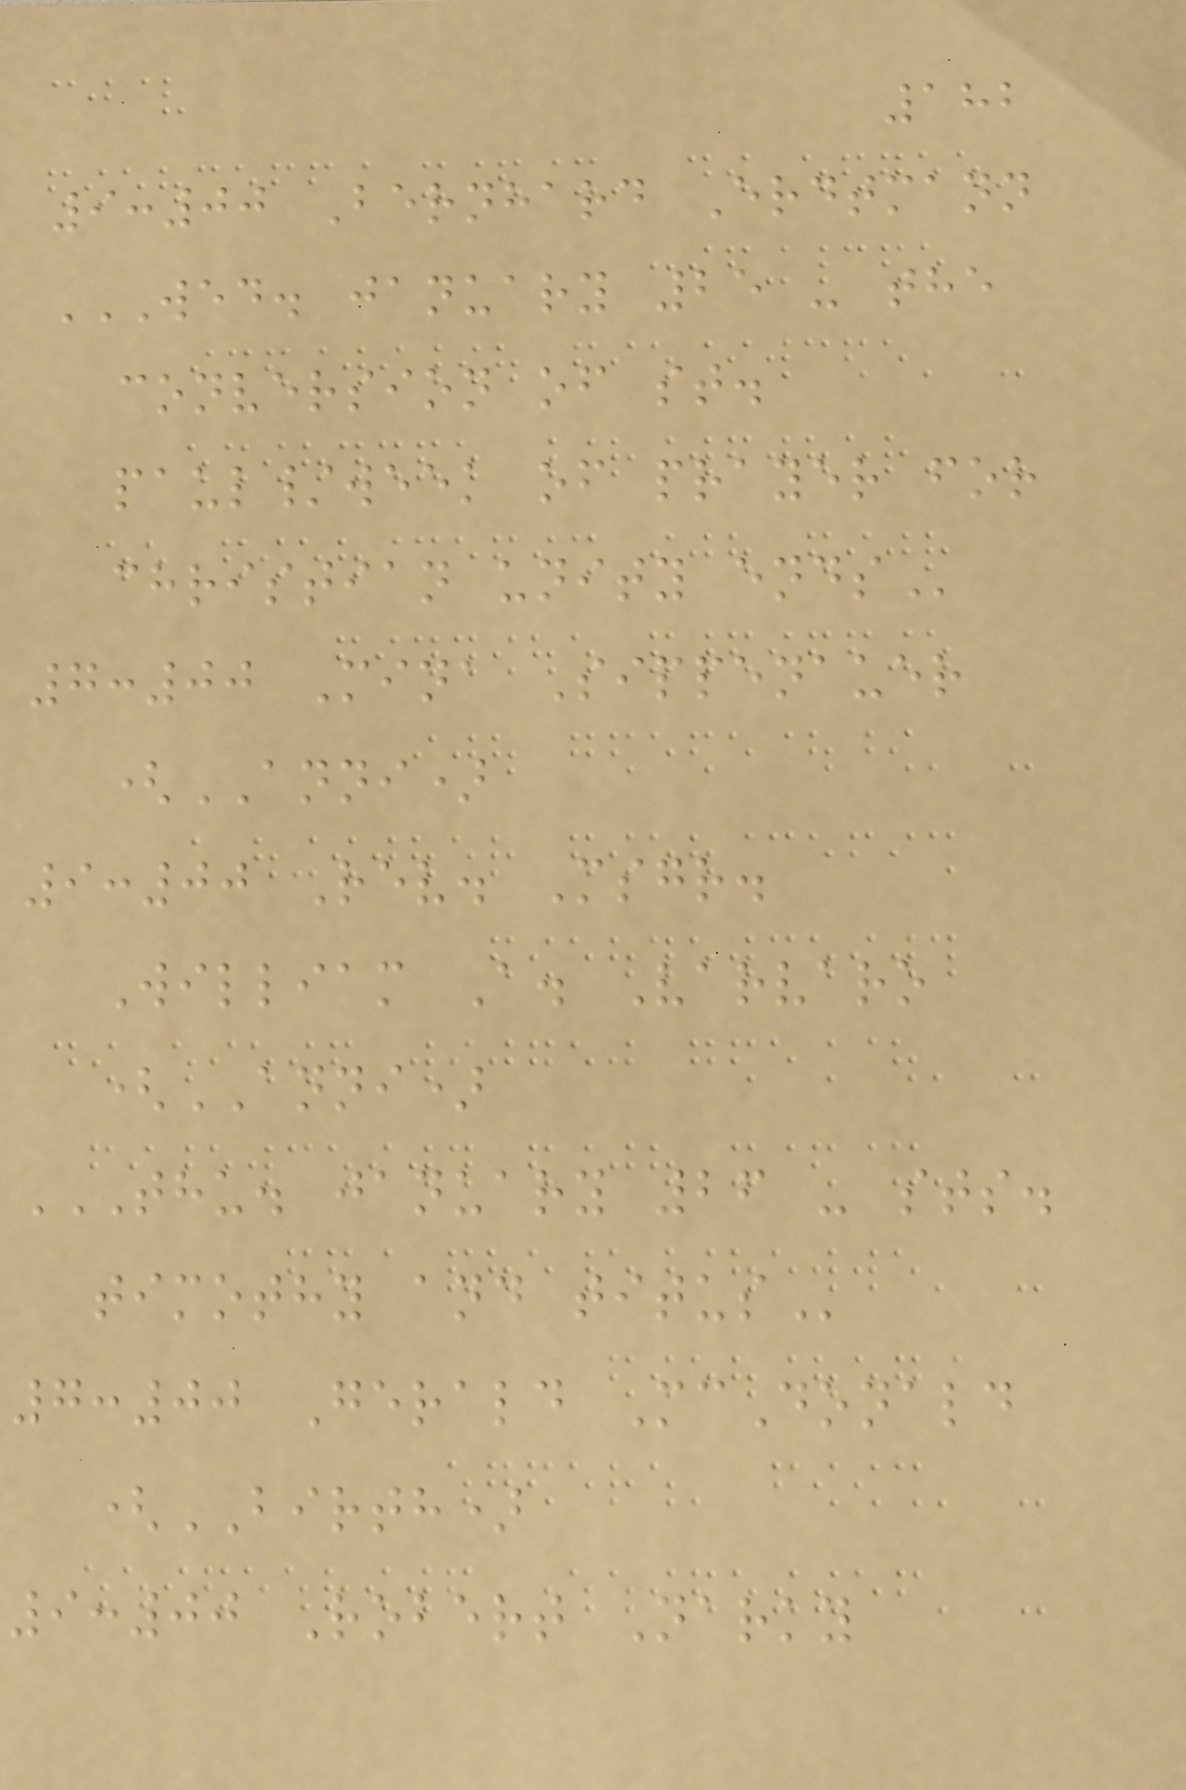182
9:00 Bernhard Erdtmann
WED. JANUARY 25 - THE
CONVERSION OF ST.
PAUL/WEEK OF PRAYER FOR
CHRISTIAN UNITY ENDS
7:00 Mina Sippenauer
(ANNI)
9:00 Rev. Msgr.
William A. Varvaro
(ANNI)
THU. JANUARY 26 - STS.
TIMOTHY AND TITUS
7:00 Gerald McDonald
(BIRTH)
9:00 Robert Narky
